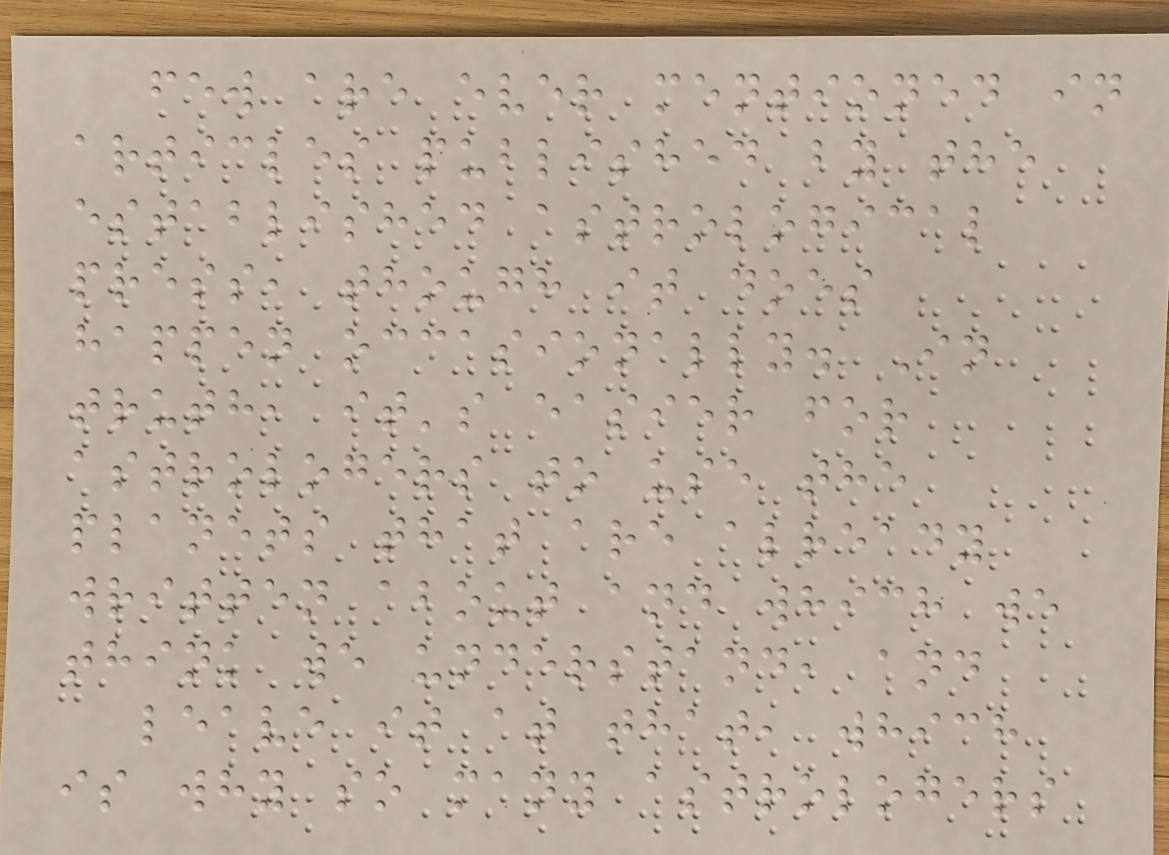few are ever mentioned in
articles published by the
established astrological
press, though it does
happen occasionally. In
truth, it's easier for
astrologers to use the
planets that are already
written about and which we
think we understand, and
leave it at that, which
is why so many astrologers
